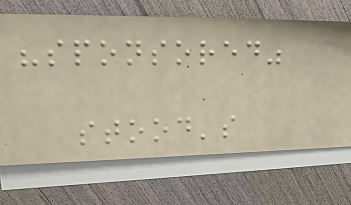"sponsored"
stood's
